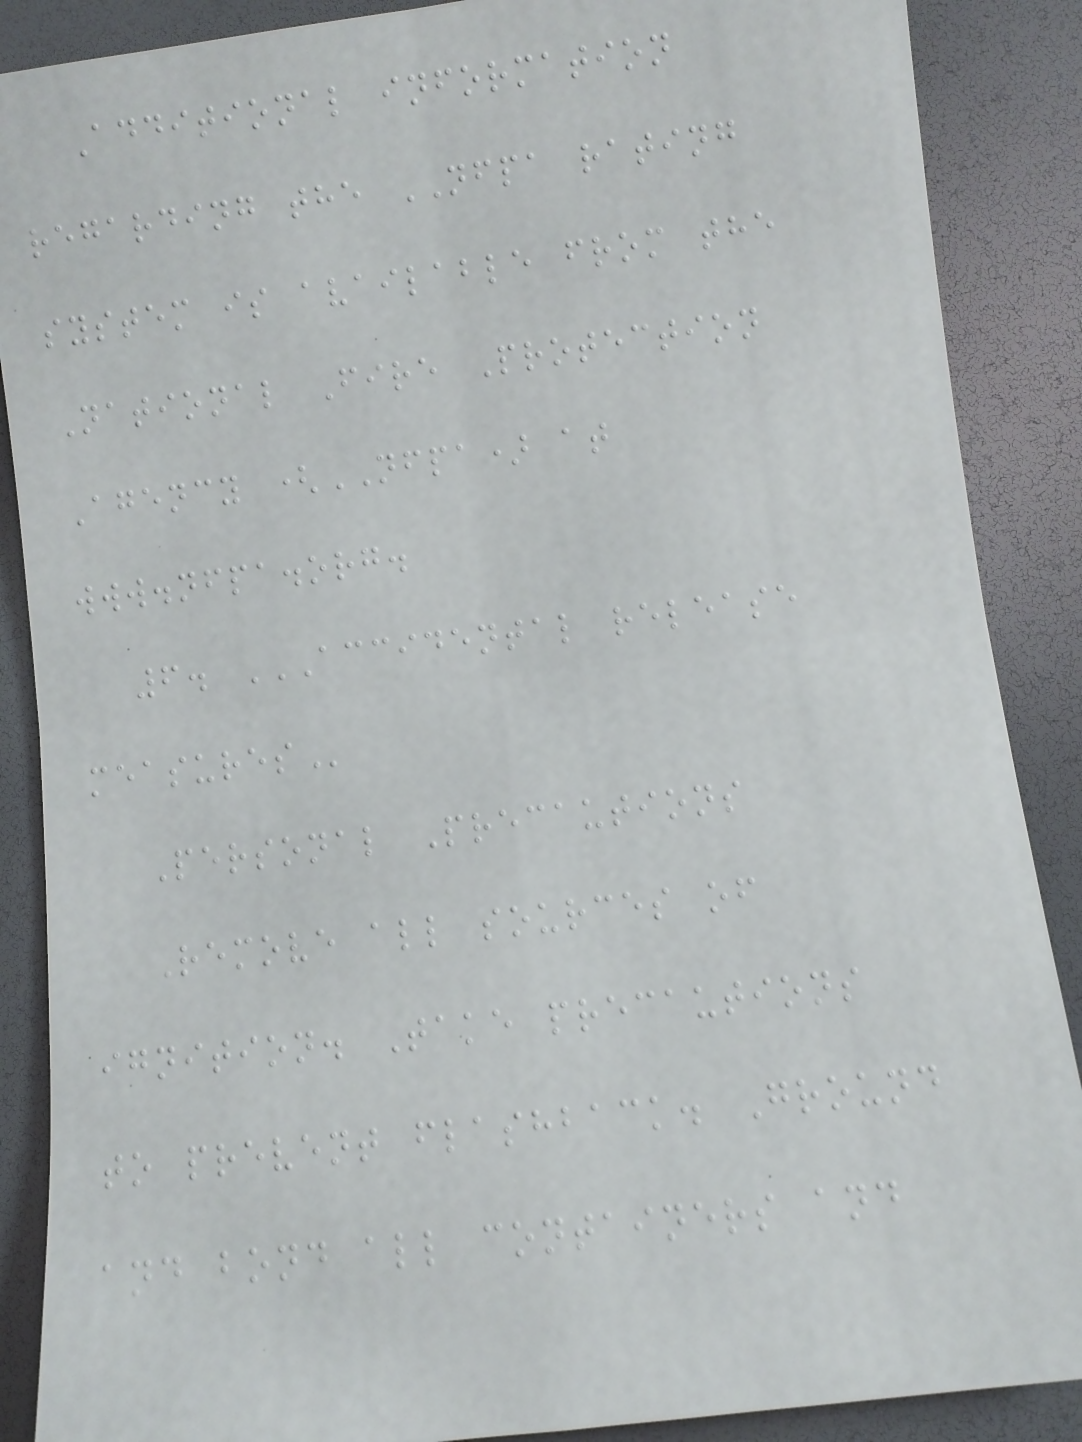Additional information
regarding the NFPA rating
system is available from the
National Fire Protection
Agency (NFPA) at
www.nfpa.org.
6. ACCIDENTAL RELEASE
MEASURES
Personal Precautions
Remove all sources of
ignition. Take precautions
to prevent flashback. Ground
and bond all containers and
